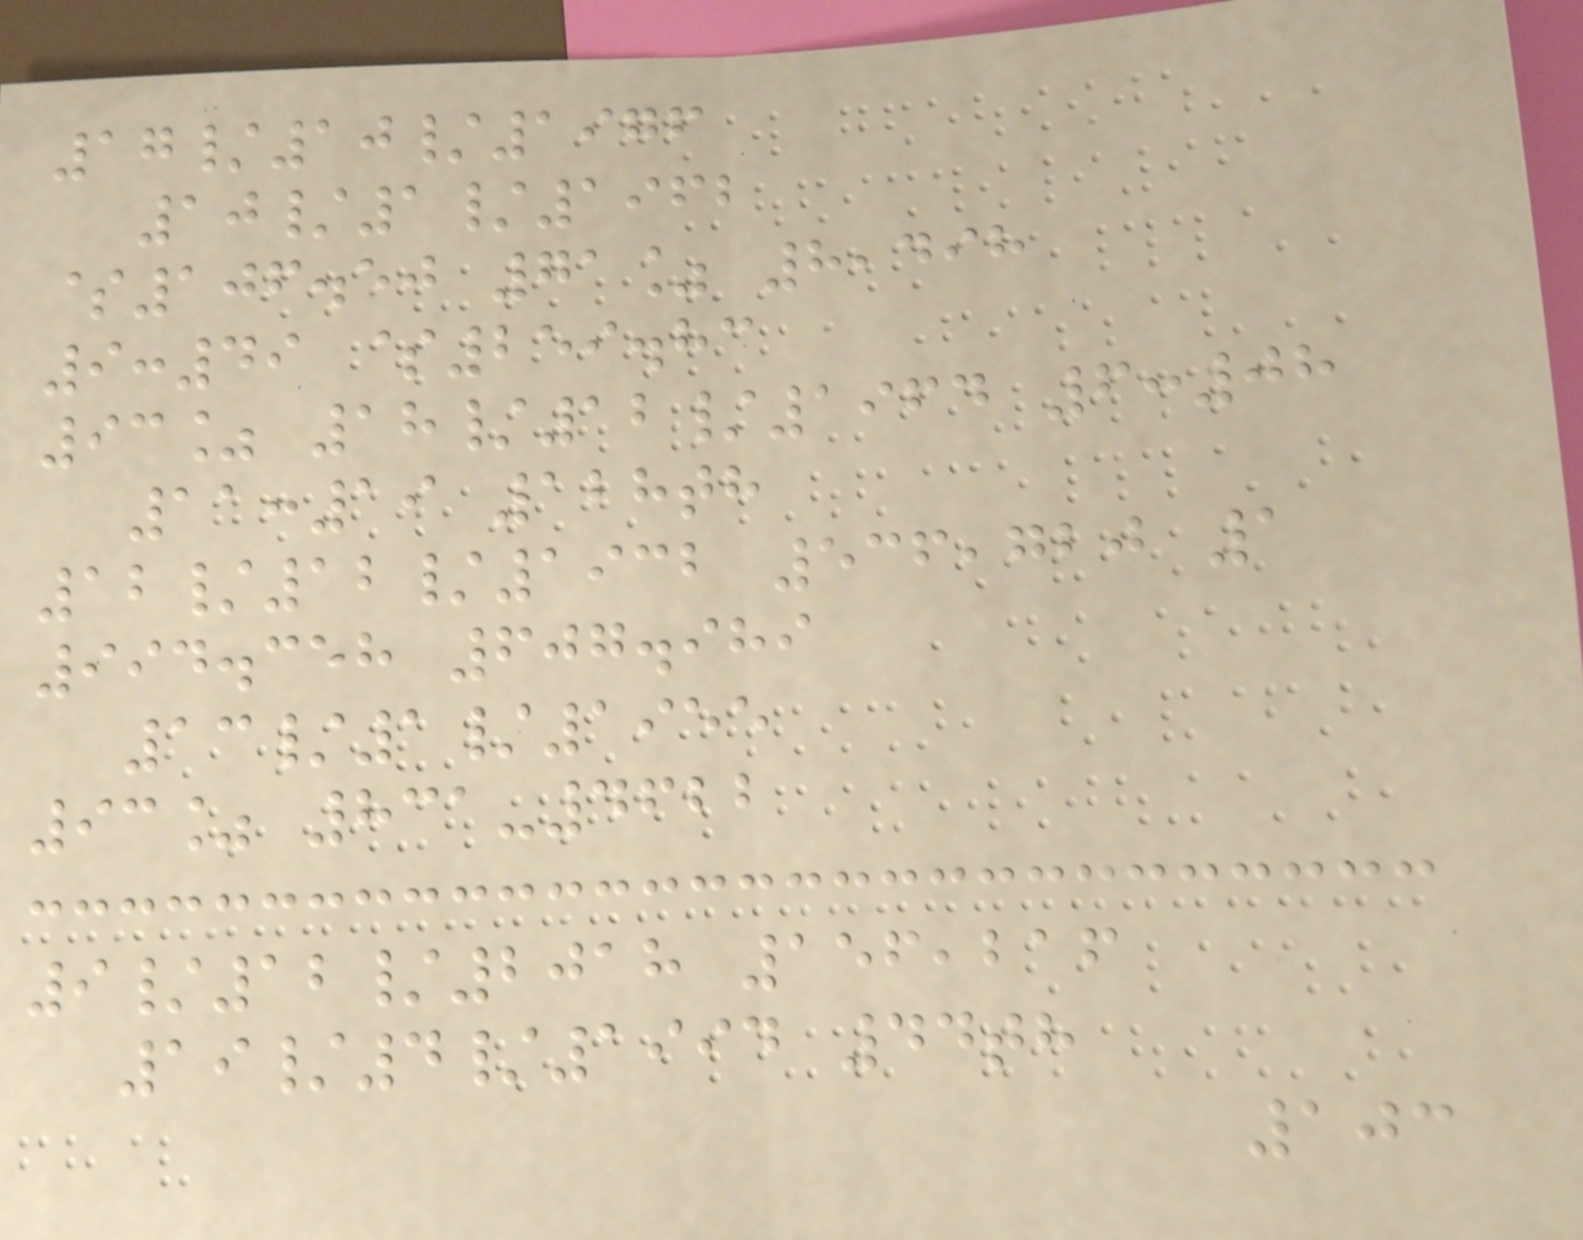17/10/1976
10/1/1962
$106.50 71% 8,498
9:49 $259.83
93% 18/12/1964 6:08
11:19 128th
12/12/1932 536,720 1
994.358 607.989
13/1/1955
93% 831-4622
9/12/2018 156,216
19/4/1994 44th
103
